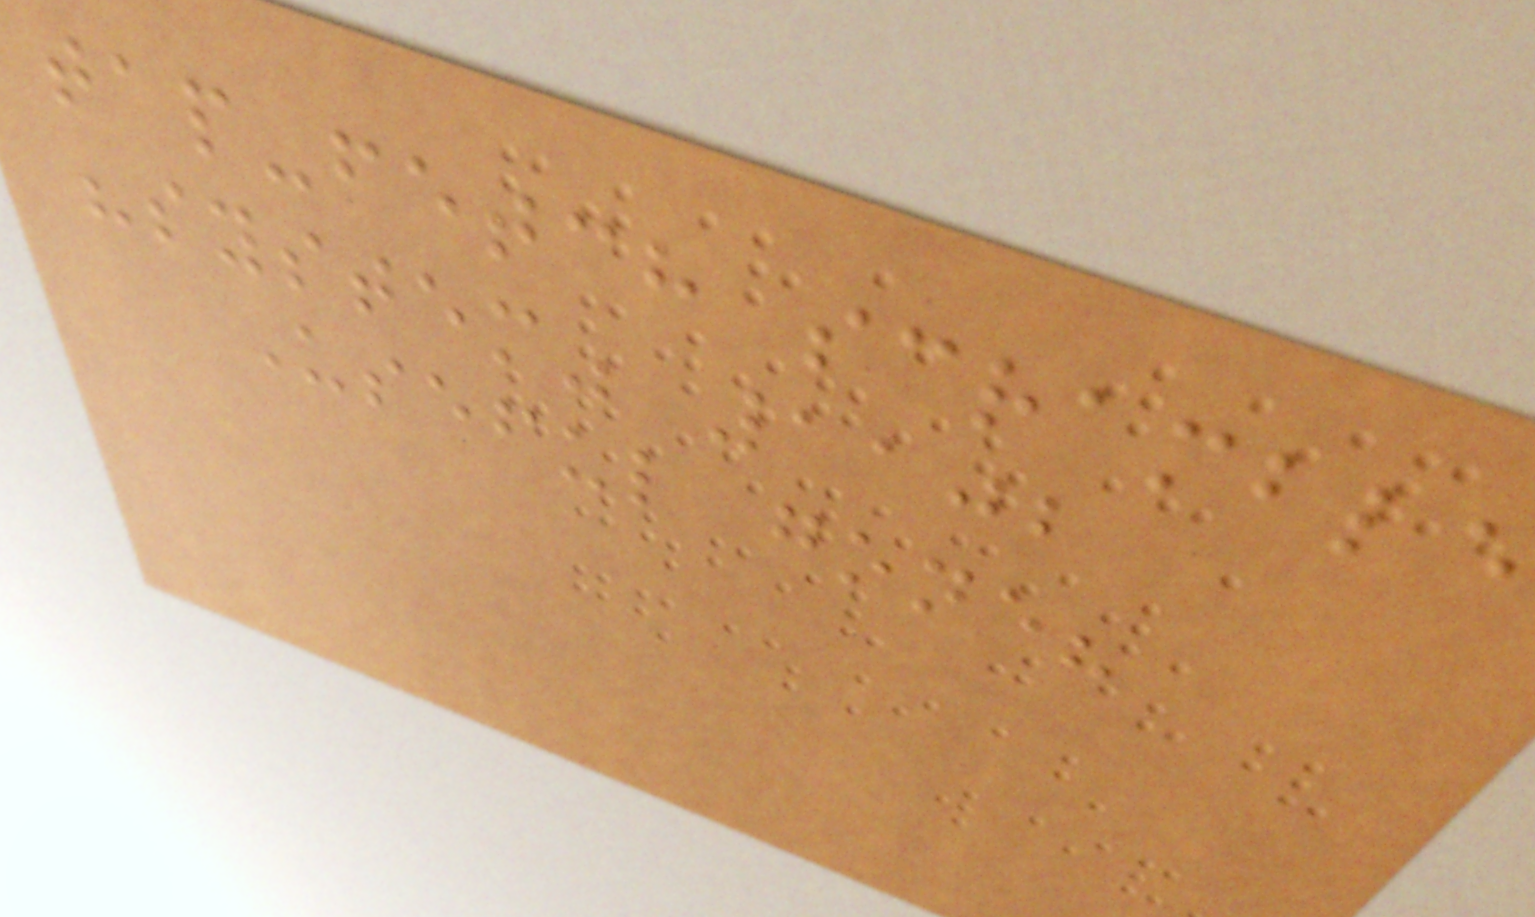tap-fetch scramble
"system" 1102
Useful gone?
